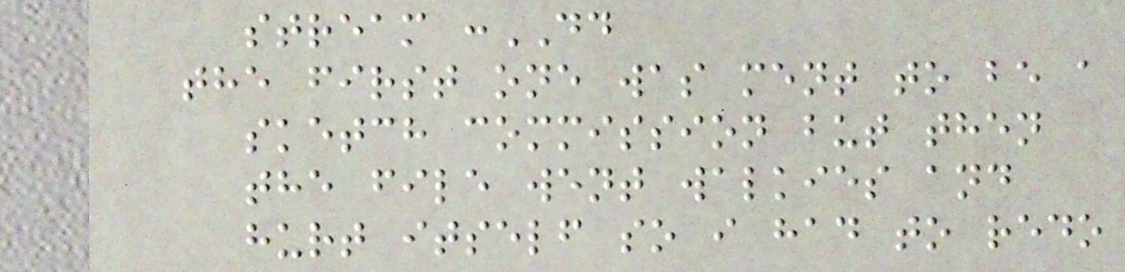stream :DD
the first one was ment to be a
sketch commission but then
the file went walkies and
hurt itself so i had to redo
